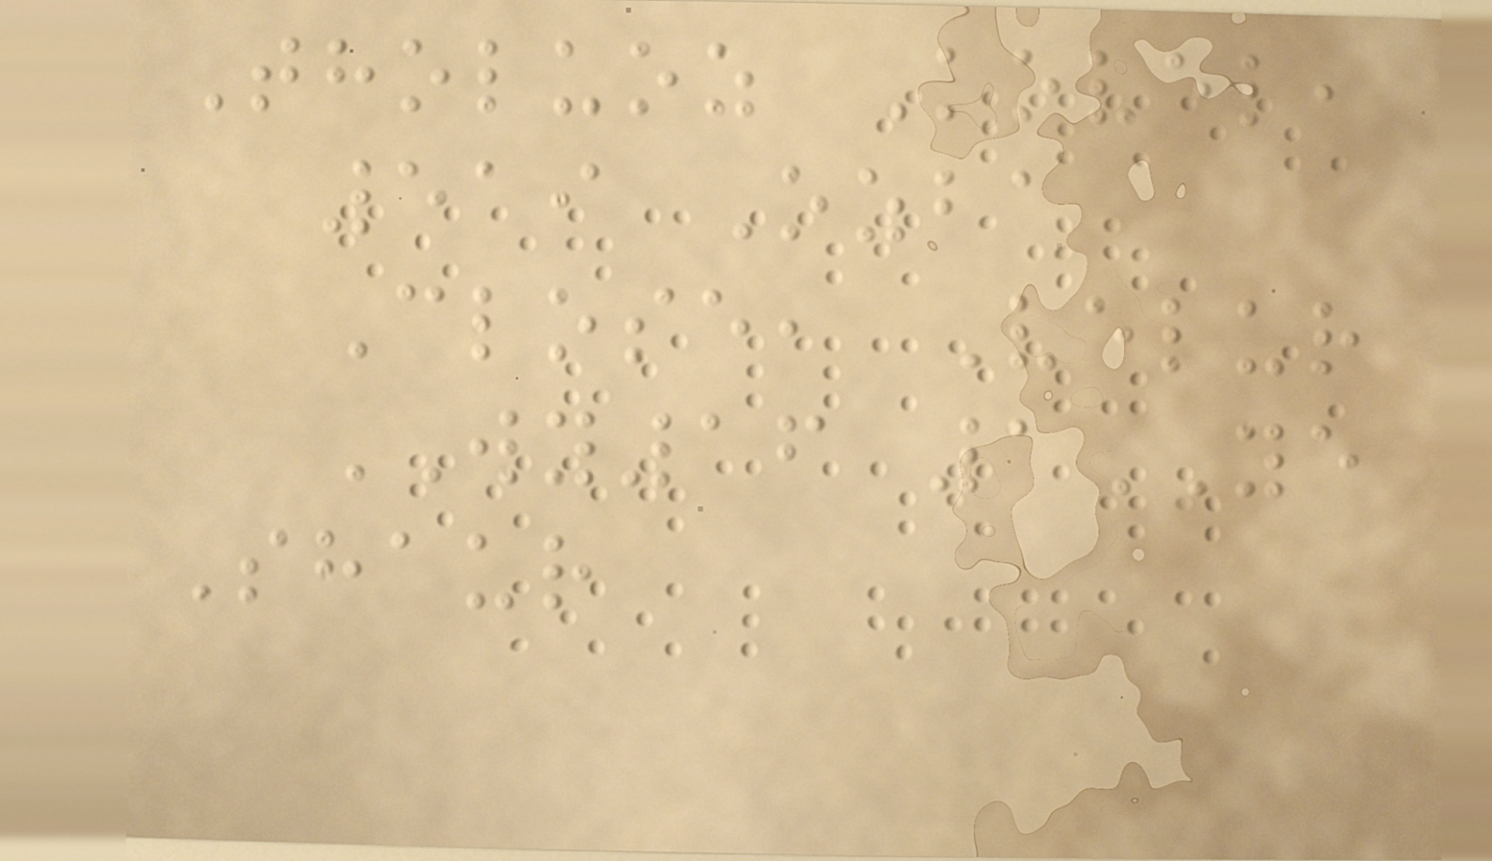Tholuoz Kovel,
519 Ozba
Close, Velur
WY16 1YE
Shaur
